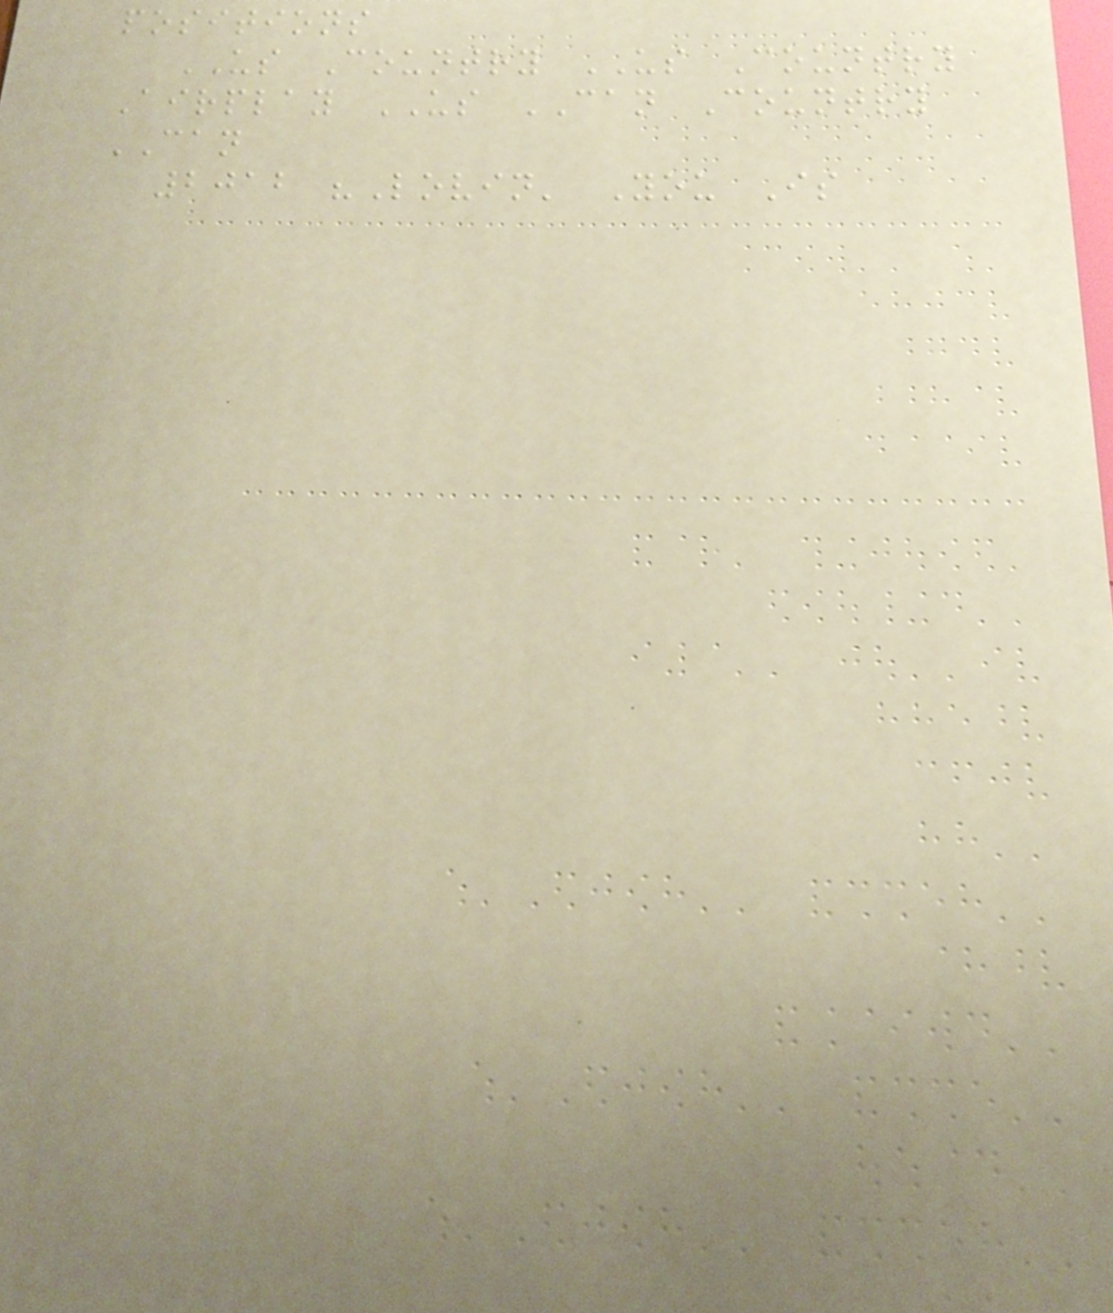positions
US Country US Country
Airplay US CAN Country
CAN
2012 "Lovin' You Is
